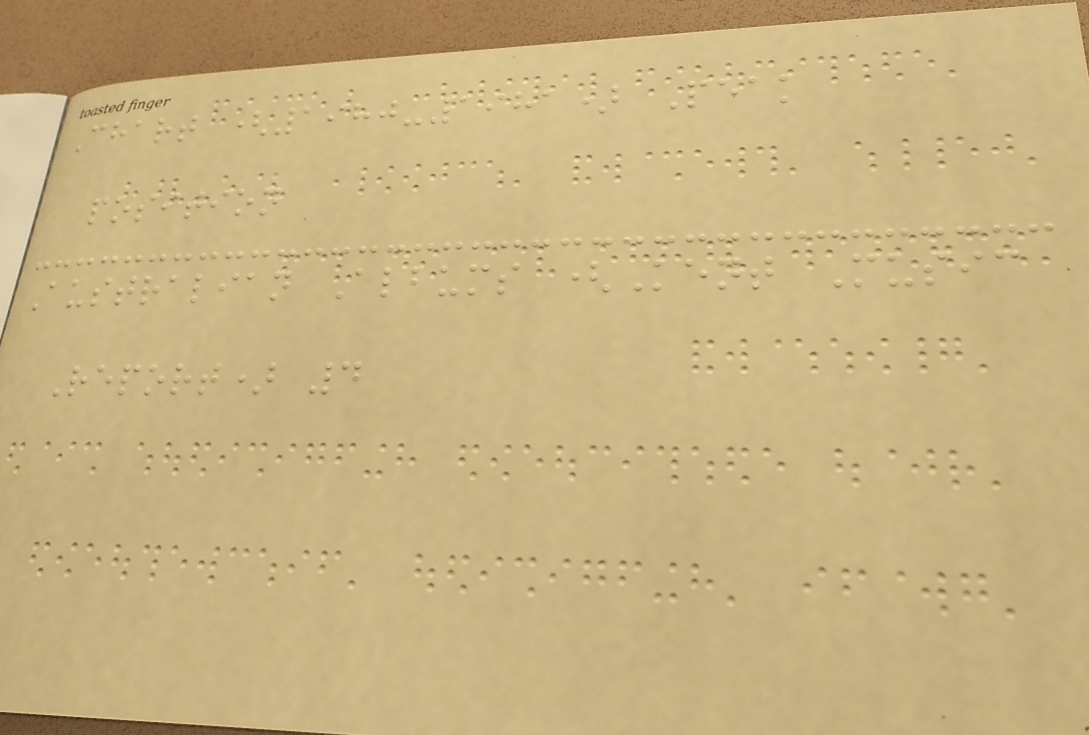Chart (1980-1981) Peak
position
Australian Albums (Kent Music
Report) 4
